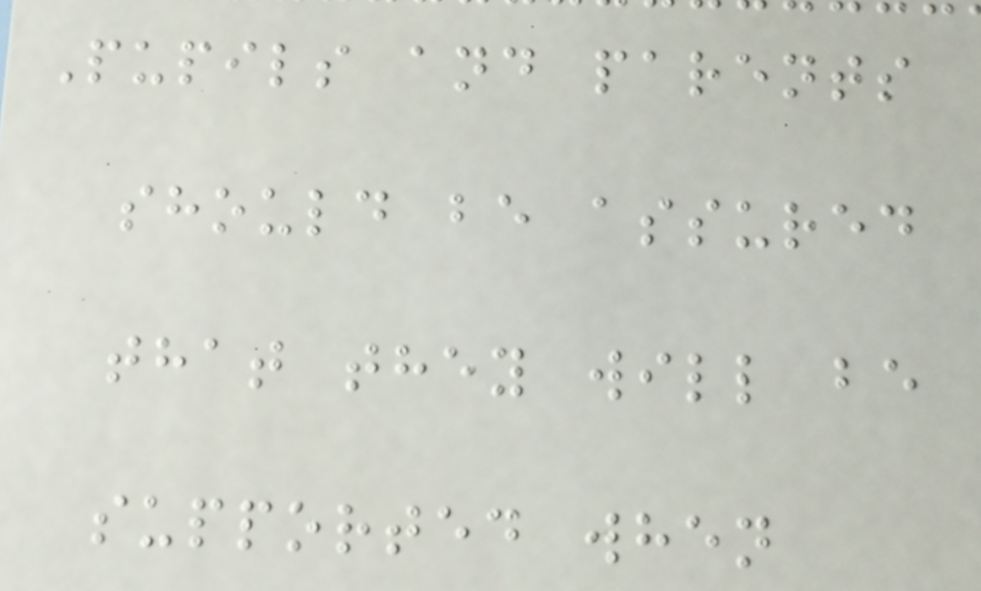Pupils and parents
should be assured
that they will be
supported when
